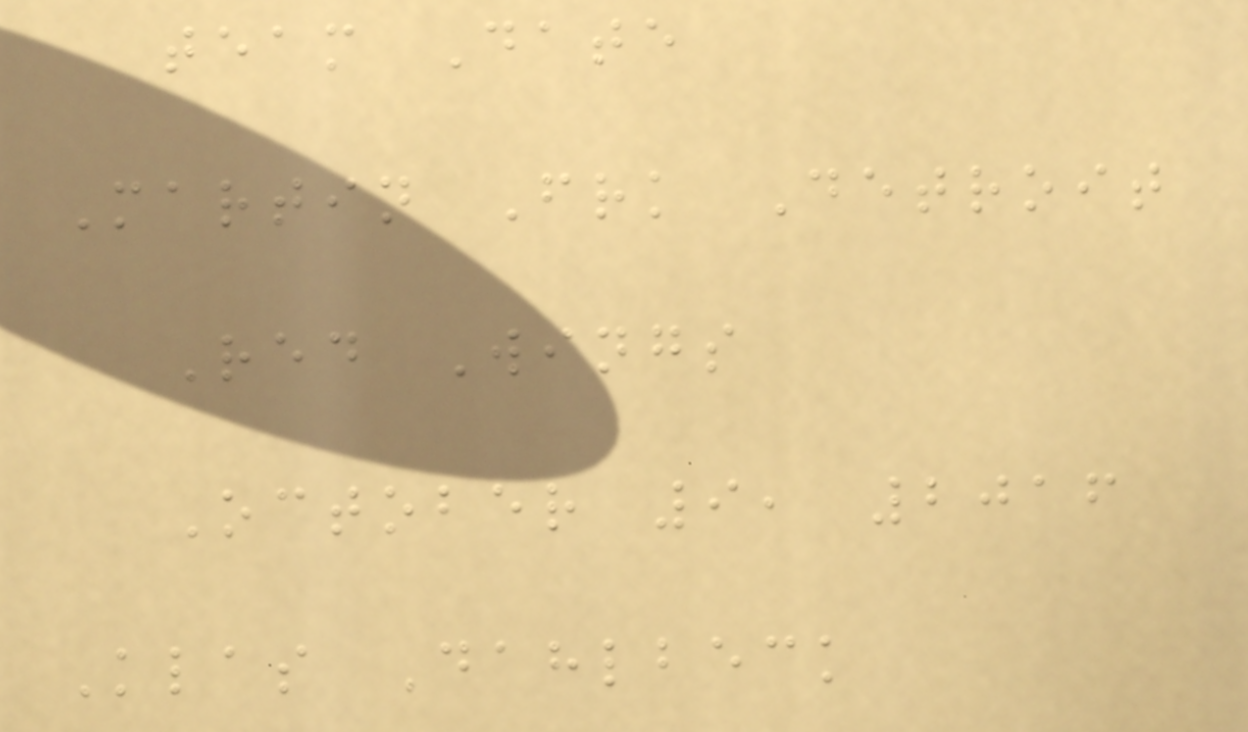team Date
Martin Frk Detroit
Red Wings
October 9, 2016
Klas Dahlbeck
